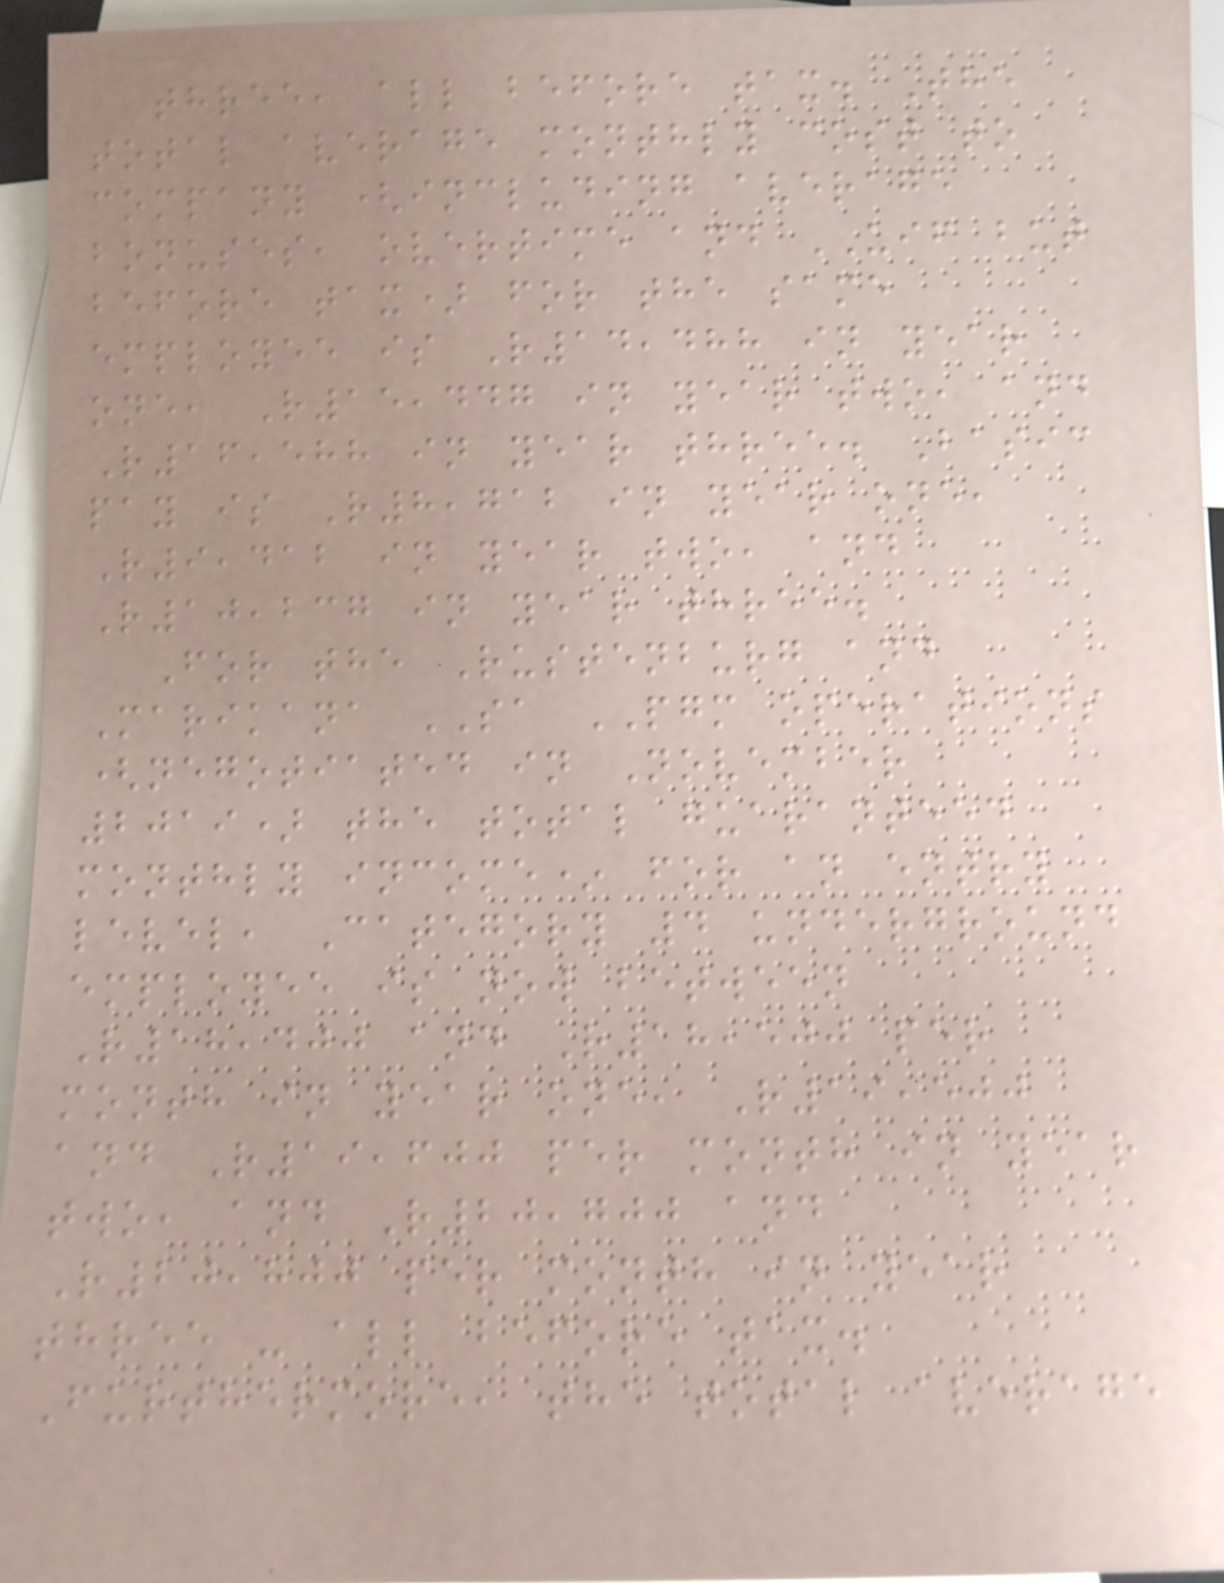three, all before tax. The
total average monthly cost to
company (including average
bonuses, overtime and UIF but
before tax) for the same
employee is R14,488 in year
one, R15,447 in year two, and
R16,588 in year three. Basic
pay is R8,712 in year one,
R9,412 in year two, and
R10,237 in year three.
For the Rustenburg and
Marikana SA PGM operations
(negotiated in November
2019) the total guaranteed
monthly income* for an entry
level, Category 4 underground
employee is now between
R18,400 and R18,500 per
month in year one, R19,500
and R19,600 per month in year
two, and R20,700 and
R20,800 per month in year
three - all before tax.
Furthermore, the total average
